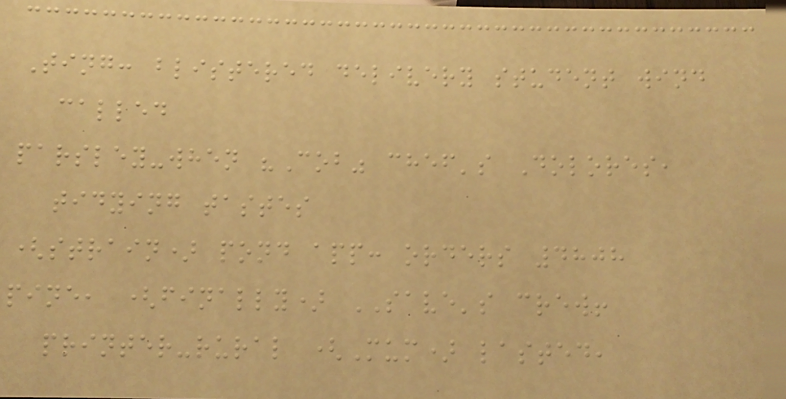Ting: blistered delivery student wind
called
parsley-when "Cob" chef's Dolores,
tidying tastes
(strain) pond app: orders 4808
pine, (finally) SAVE's crew!
printer-rural (Mum) lasted,
